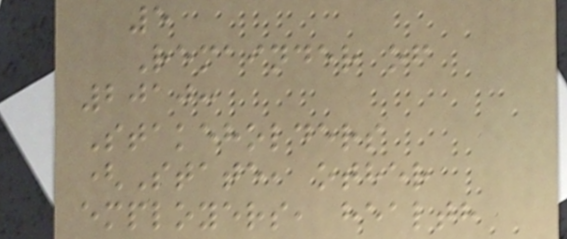5
Remainder of
2010:
Stakeholders
(State, other
employers, health
